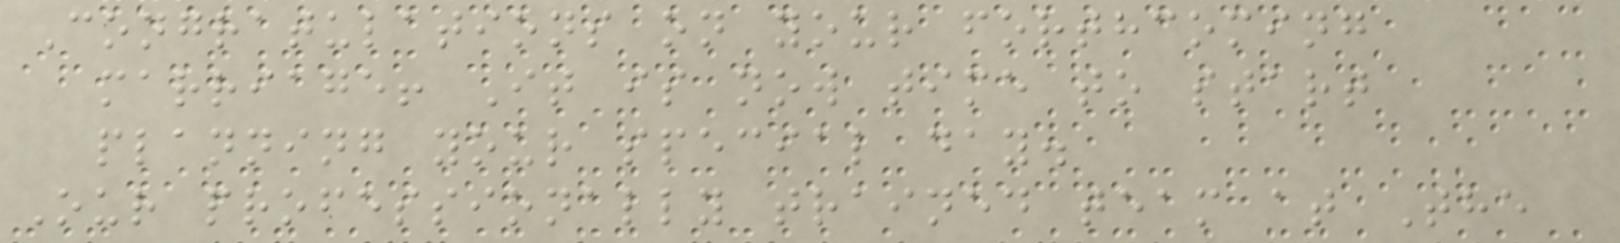Congratulations on your forthcoming
marriage! It is now time to start
planning your special day.
Our professionally trained team at The
